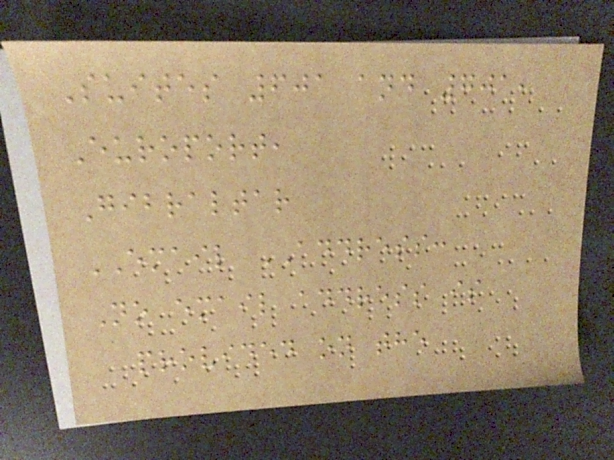Suites 601 and 701,
Europort,
Gibraltar
EMAIL ADDRESS:
No email address is
provided on the
